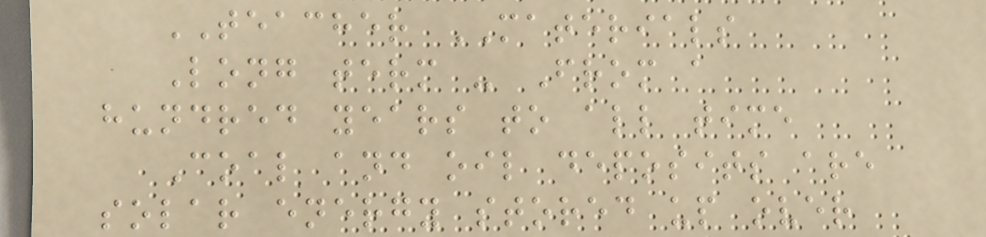TEACHER MATERIALS
Long term - From a
hundred years to all time
Coal and oil deposits are
solar energy stored up over
